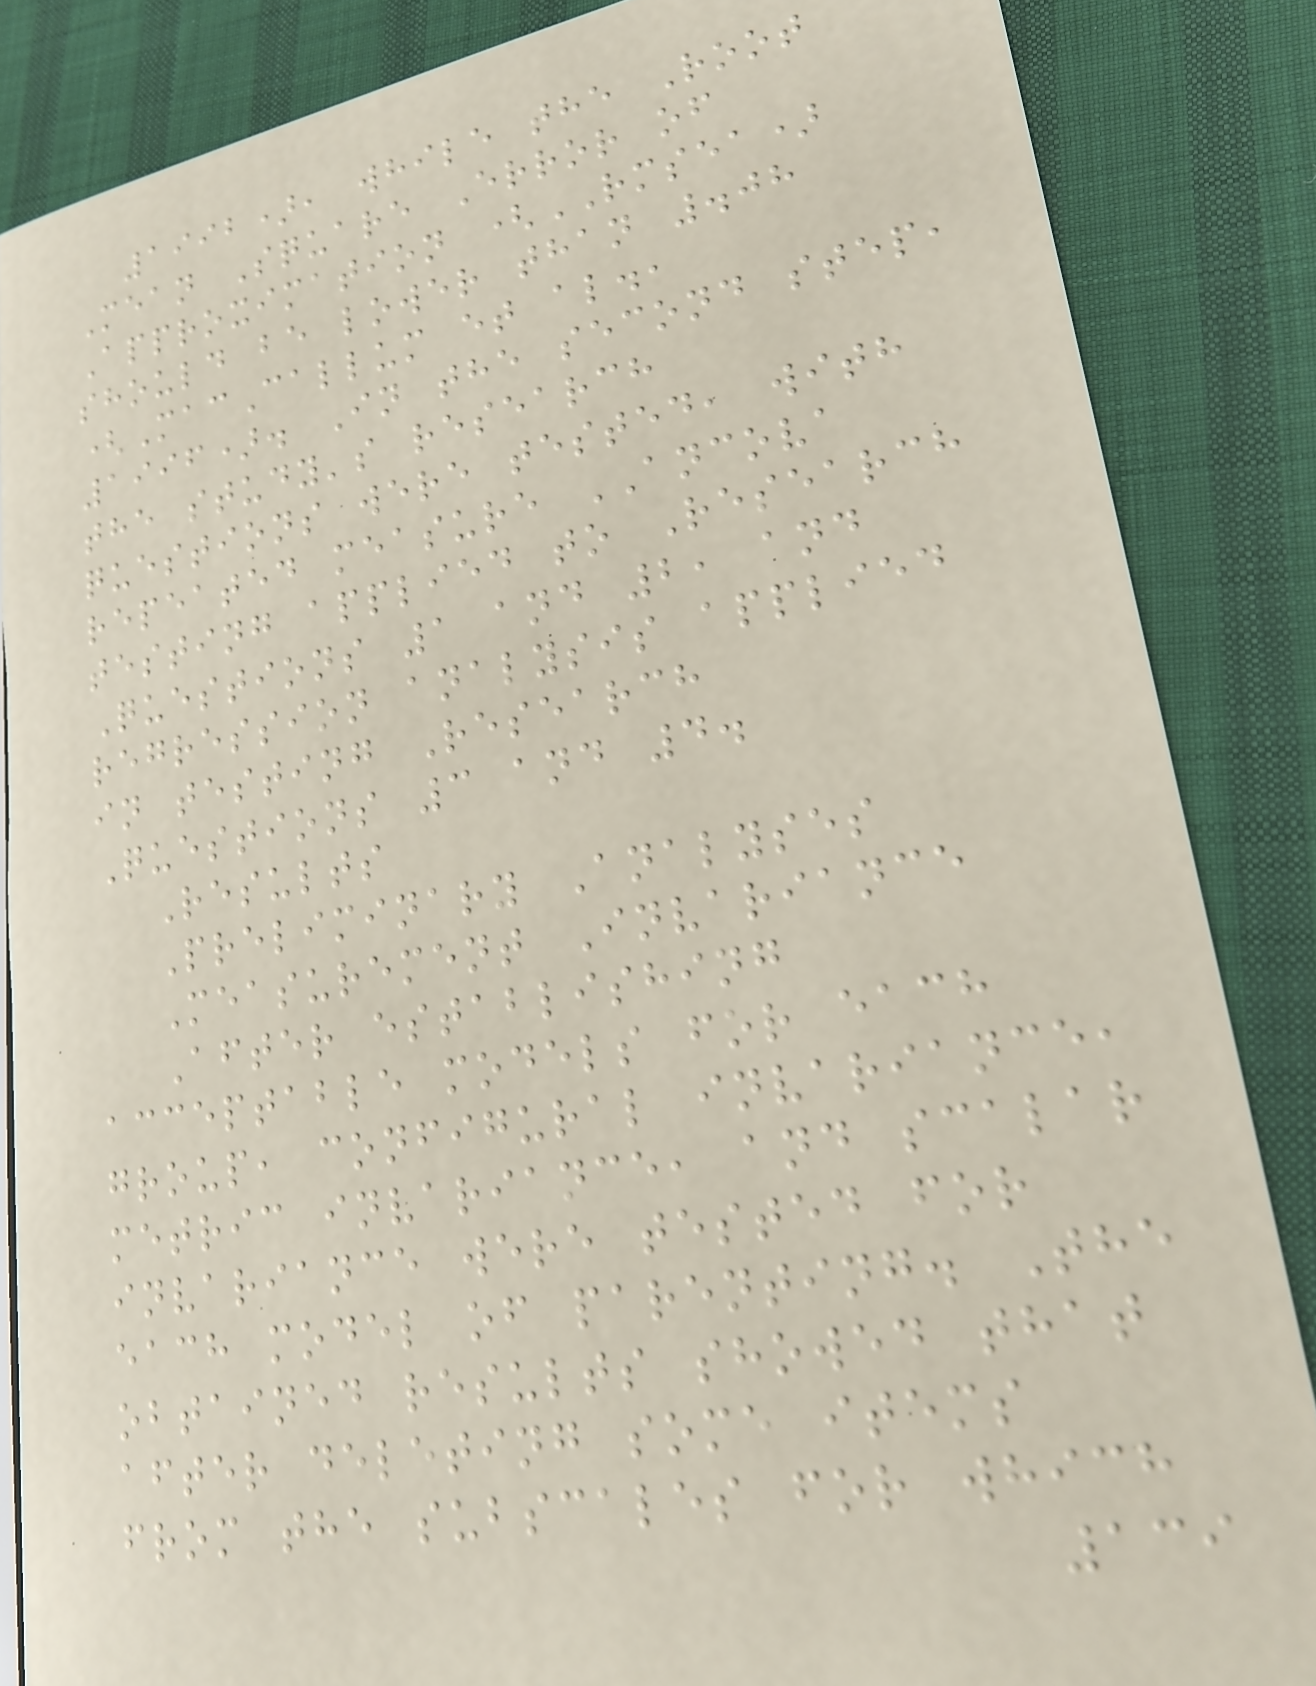1992), while the Root
Mean Square Error of
Approximation (RMSEA)
should be lower than .08
(MacCallum et al.,
1996). In the second step,
the study's research
questions were tested, with
repeated measure ANCOVA
testing applied to Research
Questions 1 and 2, and
regression analysis applied
in testing Research
Questions 3 and 4.
Results
Preliminary Analyses
Measurement Invariance
After establishing
acceptable models for each
group, configural invariance,
metric invariance, and scalar
invariance were tested for
each model of parenting. The
obtained results showed that
after deleting some items
from the subscales for which
139
